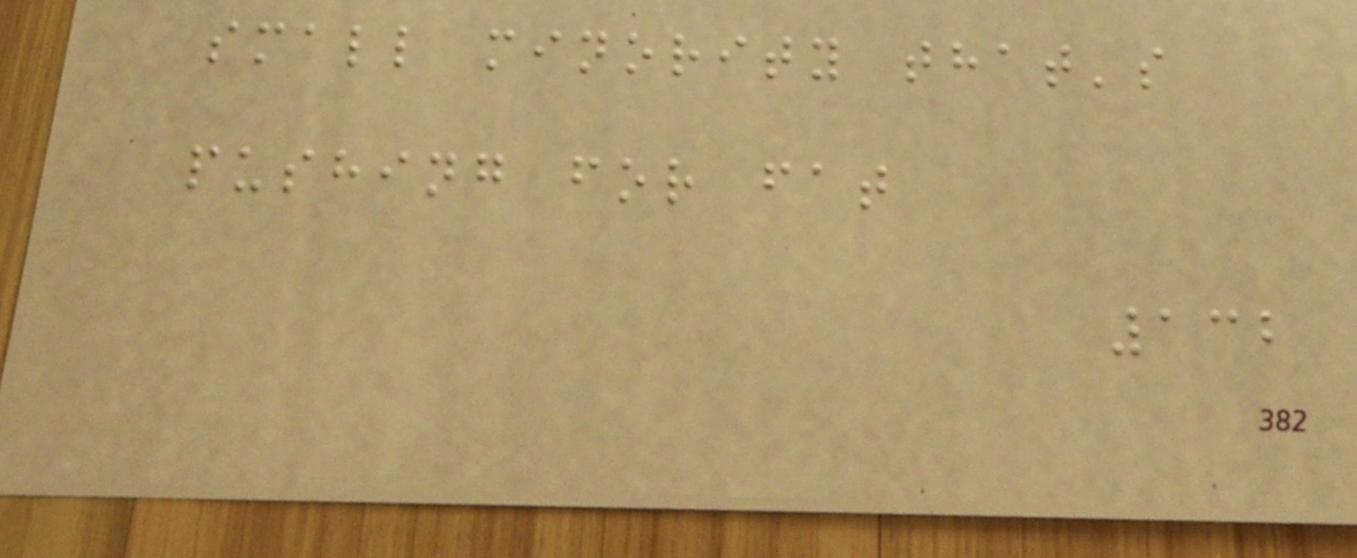small minority that's
pushing for fat
132
